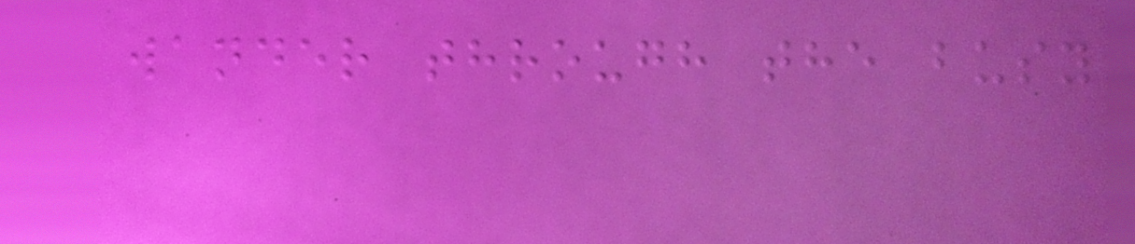wander through the busy
